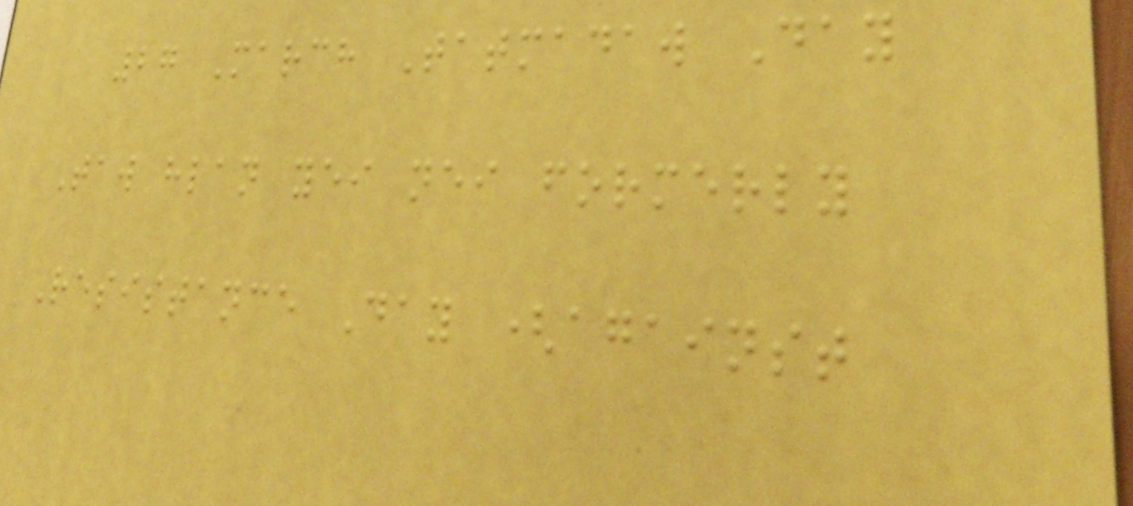27 March Tatmadaw Day
Taw hlan yei nei formerly
Resistance Day (against
